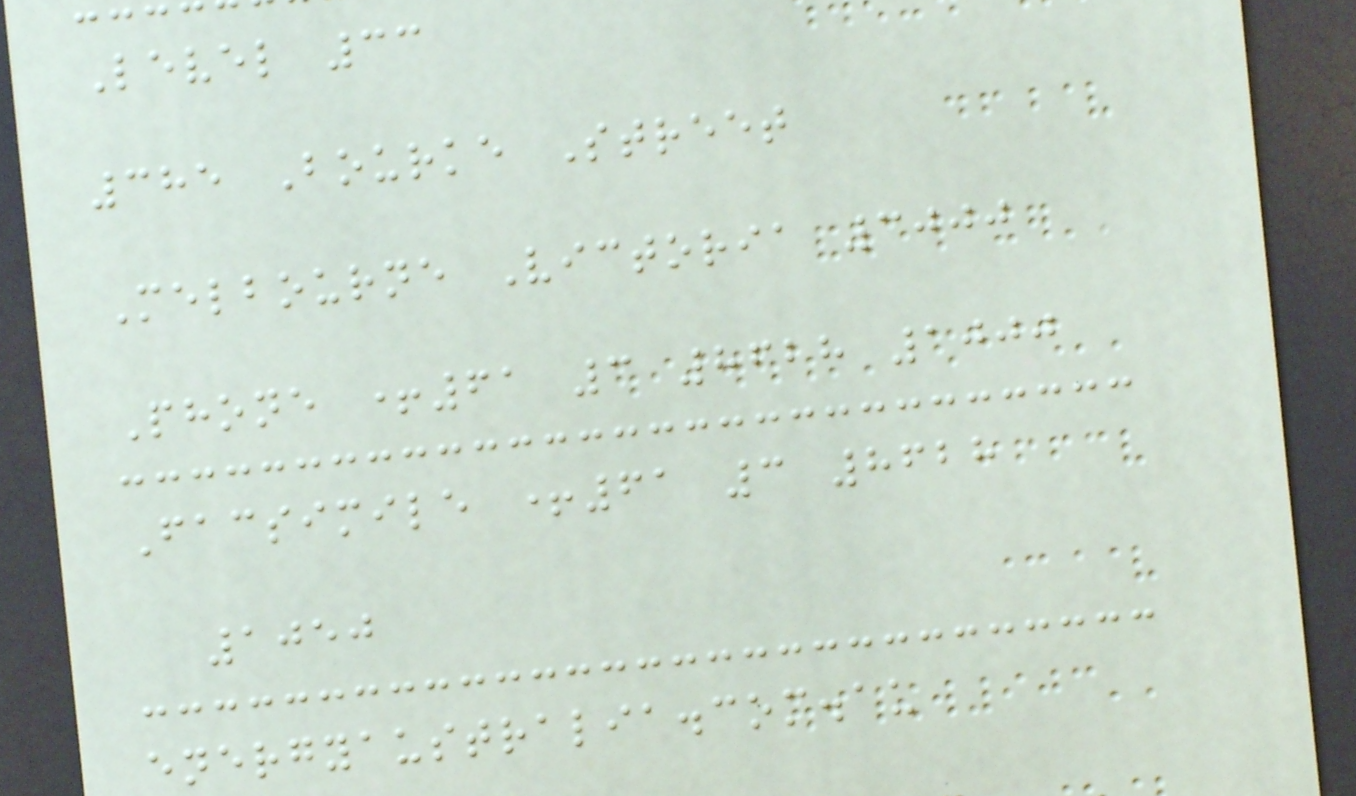Level 33
385 Bourke Street
Melbourne Victoria 3000
Phone +61 3 8628 1000
Facsimile +61 3 8628
1050
energyaustralia.com.au
